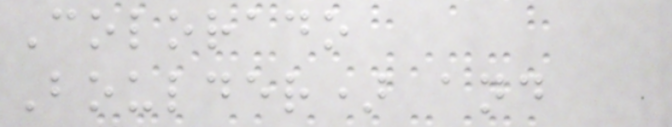Colorado
Boulder) and
